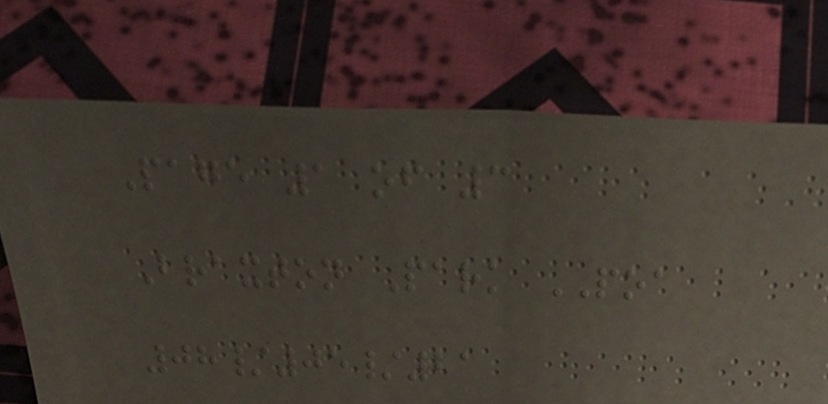Page 1 of 3
Braxton Park POA
08/05/21
